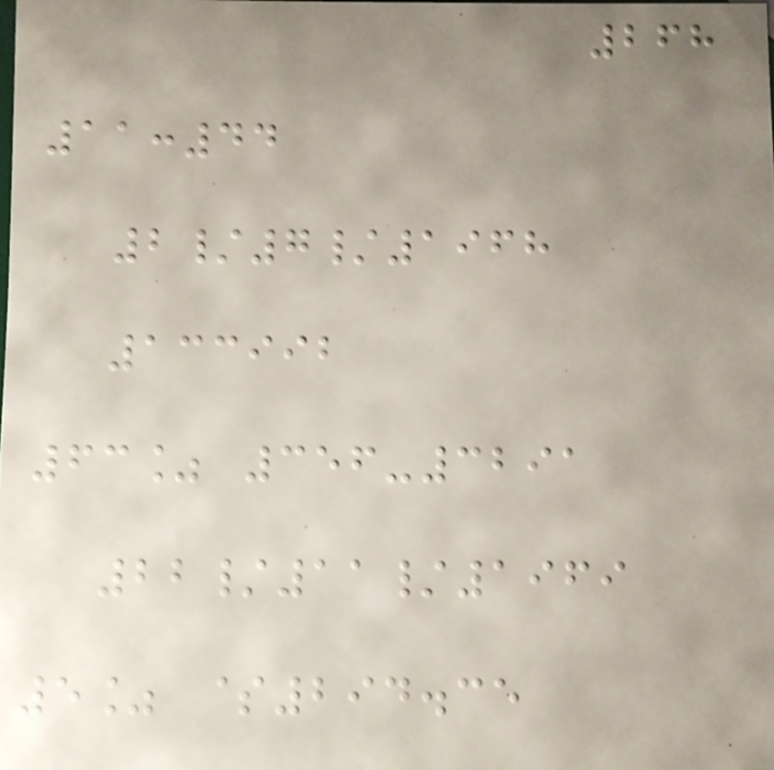268
11:44
2/7/1968
133992
63% 356-3291
22/11/1969
5% $294.35
